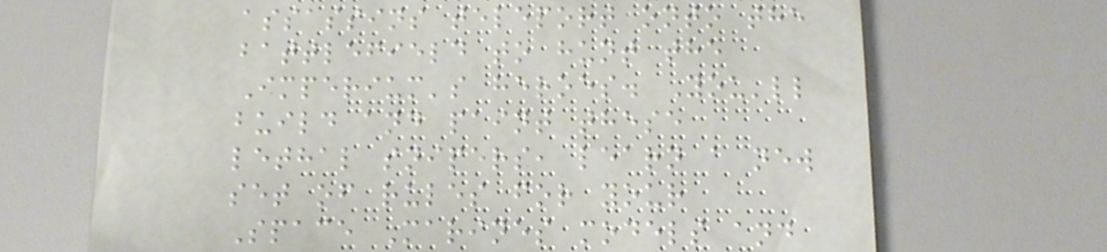assassins teleport onto the
battlefield to hunt the
Imperium's heroes. You'll
build and paint these
lethal snipers, learn a new
set of rules for your
Space Marines models and
